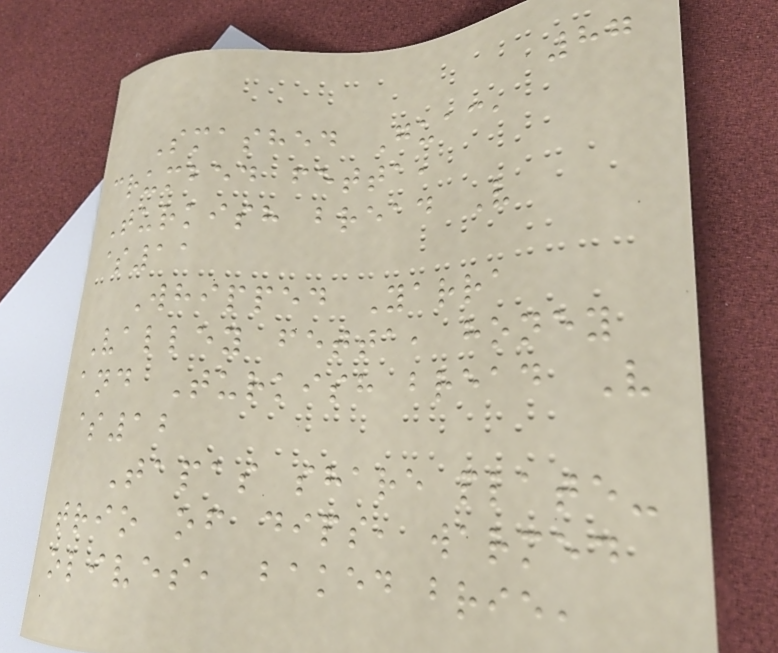87
Smashed Guac,
crumbed fetta,
Turkish bread V
$11
Whipped Yarra
Valley fetta, honey
and Turkish bread V
$12
Tapas share plate-
trio of dips, warmed
olives, baked brie,
